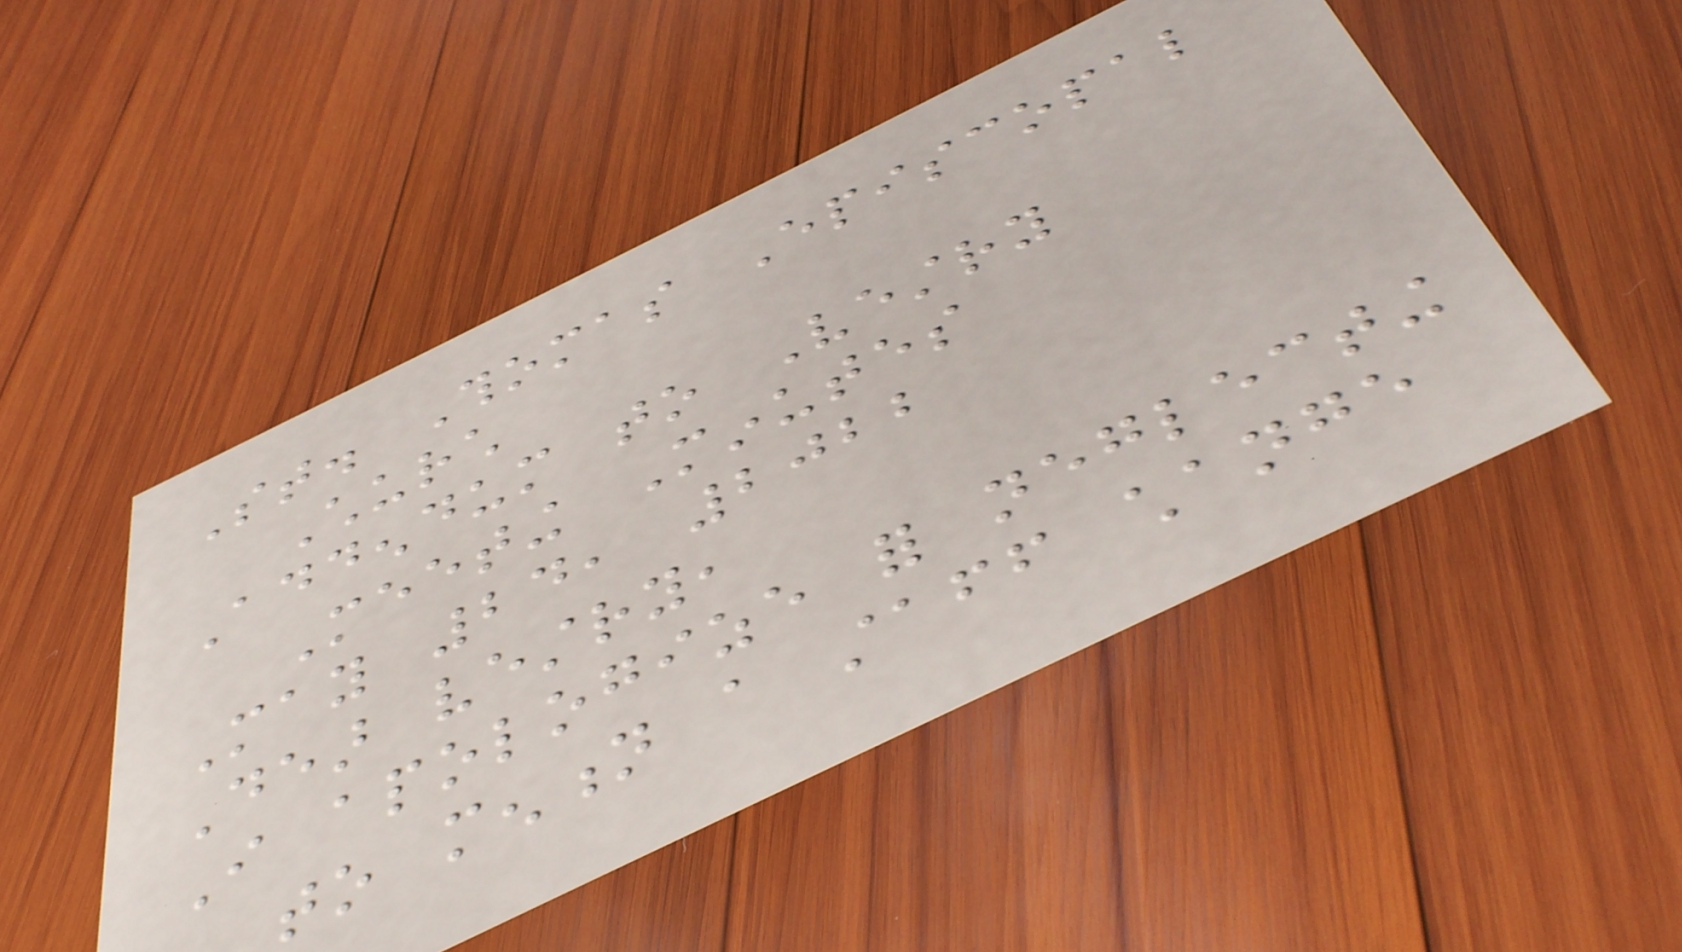St. Thomas Episcopal
Church
Addendum to Vestry
Meeting Minutes
May 24, 2022
Dear vestry,
I apologize for neglecting
to mention a staff change
